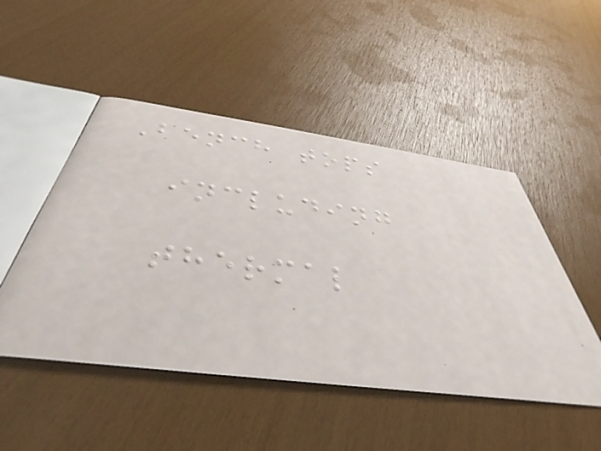Bench tops
including
thermal
